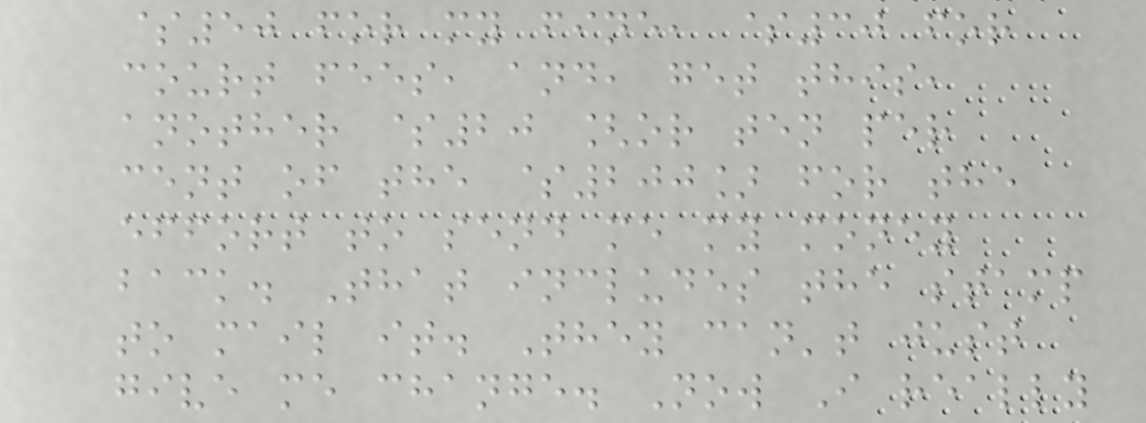$50 for my fine, $30 for
court fees, and, get this,
another $20 [or ten per
cent of the $200] for the
effort to send me my money
back. That includes the stamp
to mail it. They can't just
give me change. Now I really
